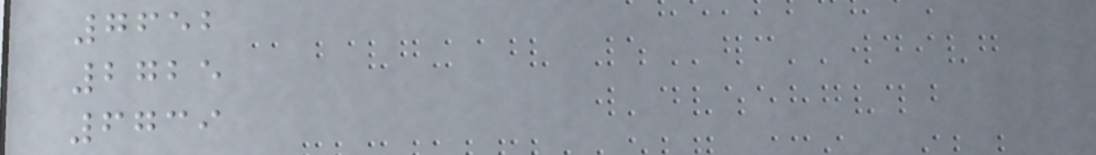7652
2725
6739
